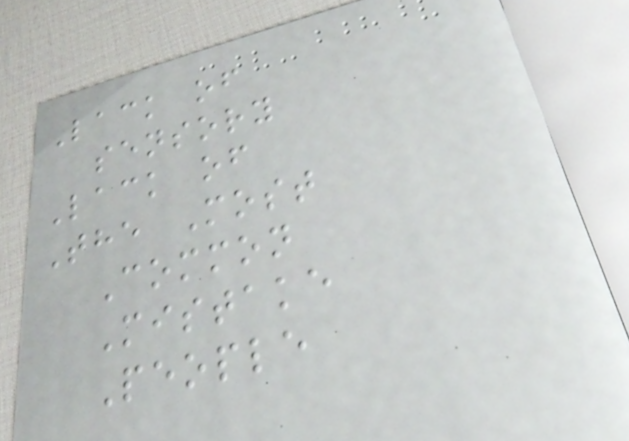Lack of
sensory
Lack of
The Most
Common
Mistake
People
